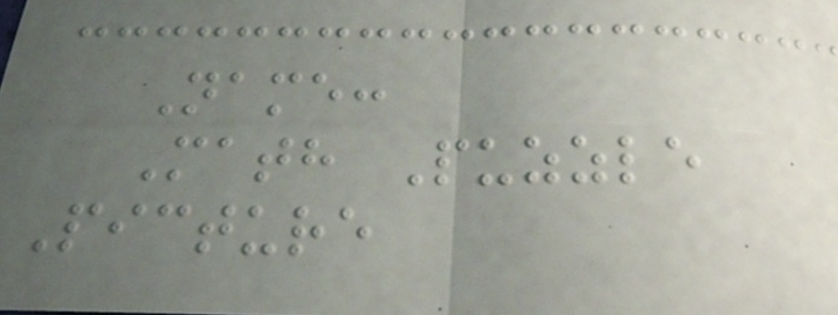Name:
Math Puzzle
Picture
